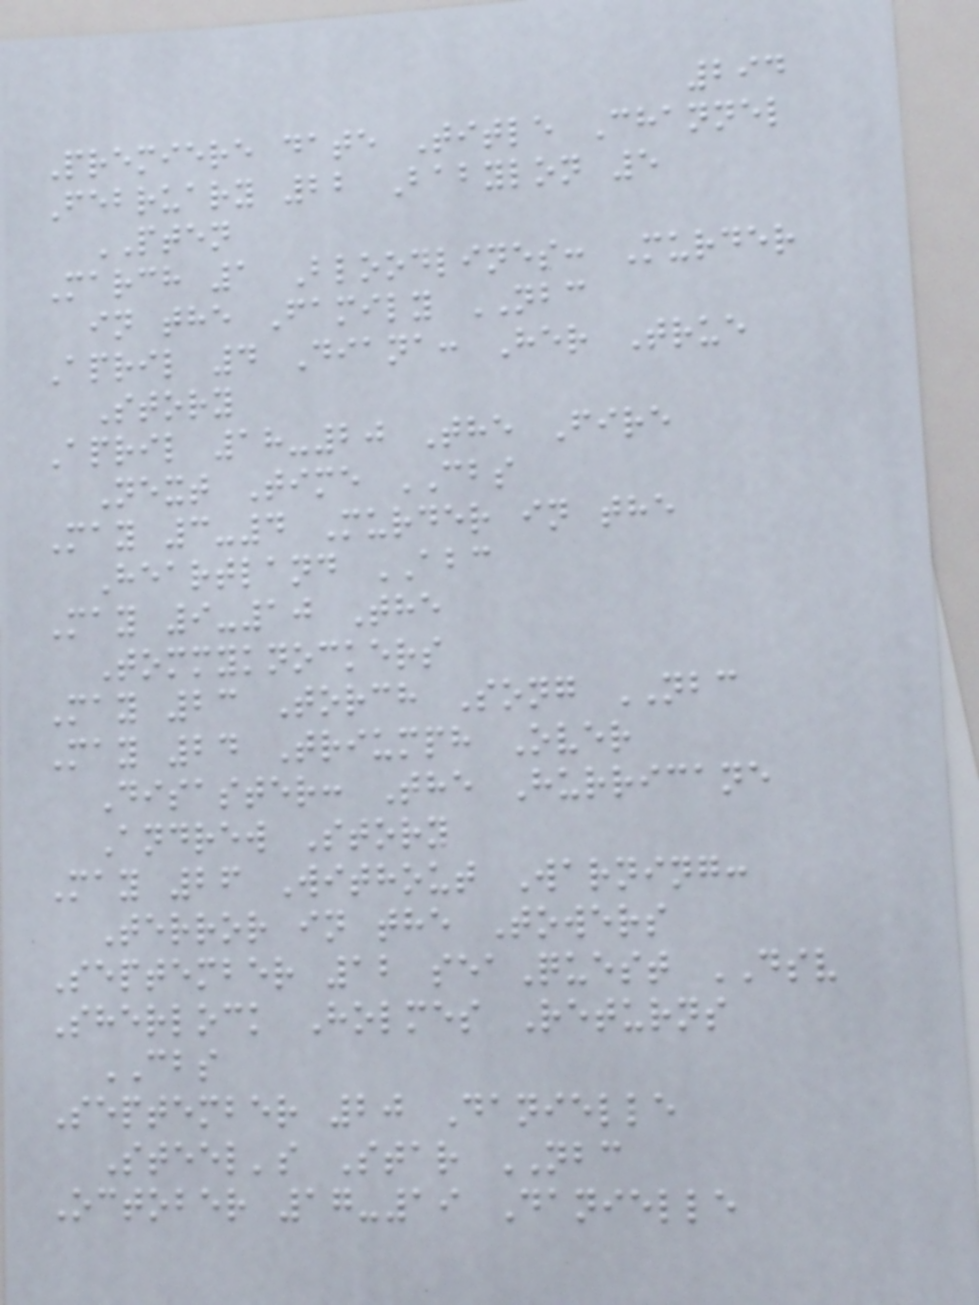294
Premiere date Title Channel
February 22 Babylon 5
PTEN
March 1 Bloodlines: Murder
in the Family NBC
April 4 Diana: Her True
Story
April 18-20 The Fire
Next Time CBS
May 3-4 Murder in the
Heartland ABC
May 9-10 The
Tommyknockers
May 23 Torch Song NBC
May 24 Triumph Over
Disaster: The Hurricane
Andrew Story
May 26 Without Warning:
Terror in the Towers
September 12 seaQuest DSV
Sherlock Holmes Returns
CBS
September 20 Danielle
Steel's Star NBC
October 17-19 Danielle
